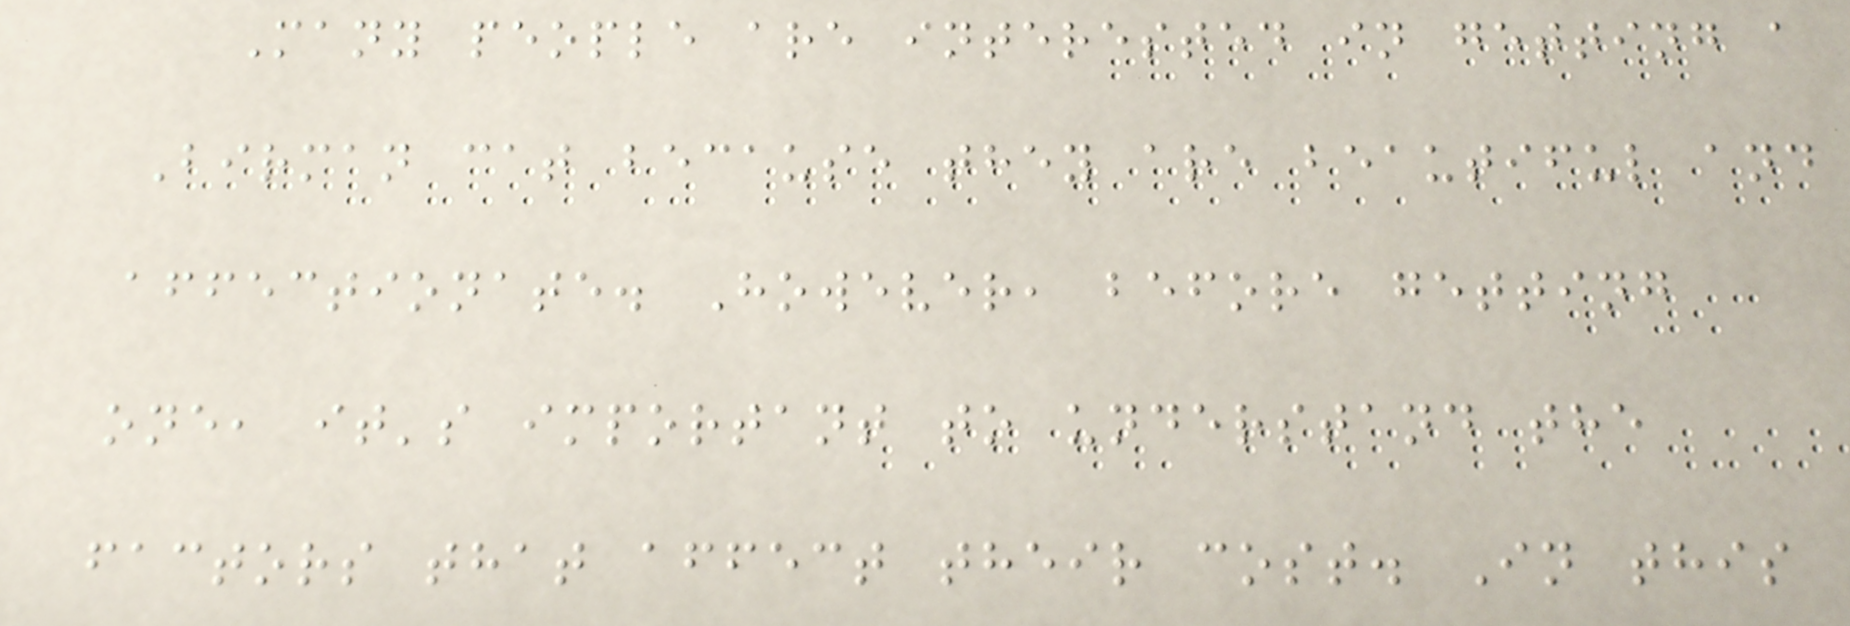Many people are interested in getting a
Birman cat because they are beautiful and
affectionate. However, before getting
one, it's important to understand the
factors that affect their cost. In this
